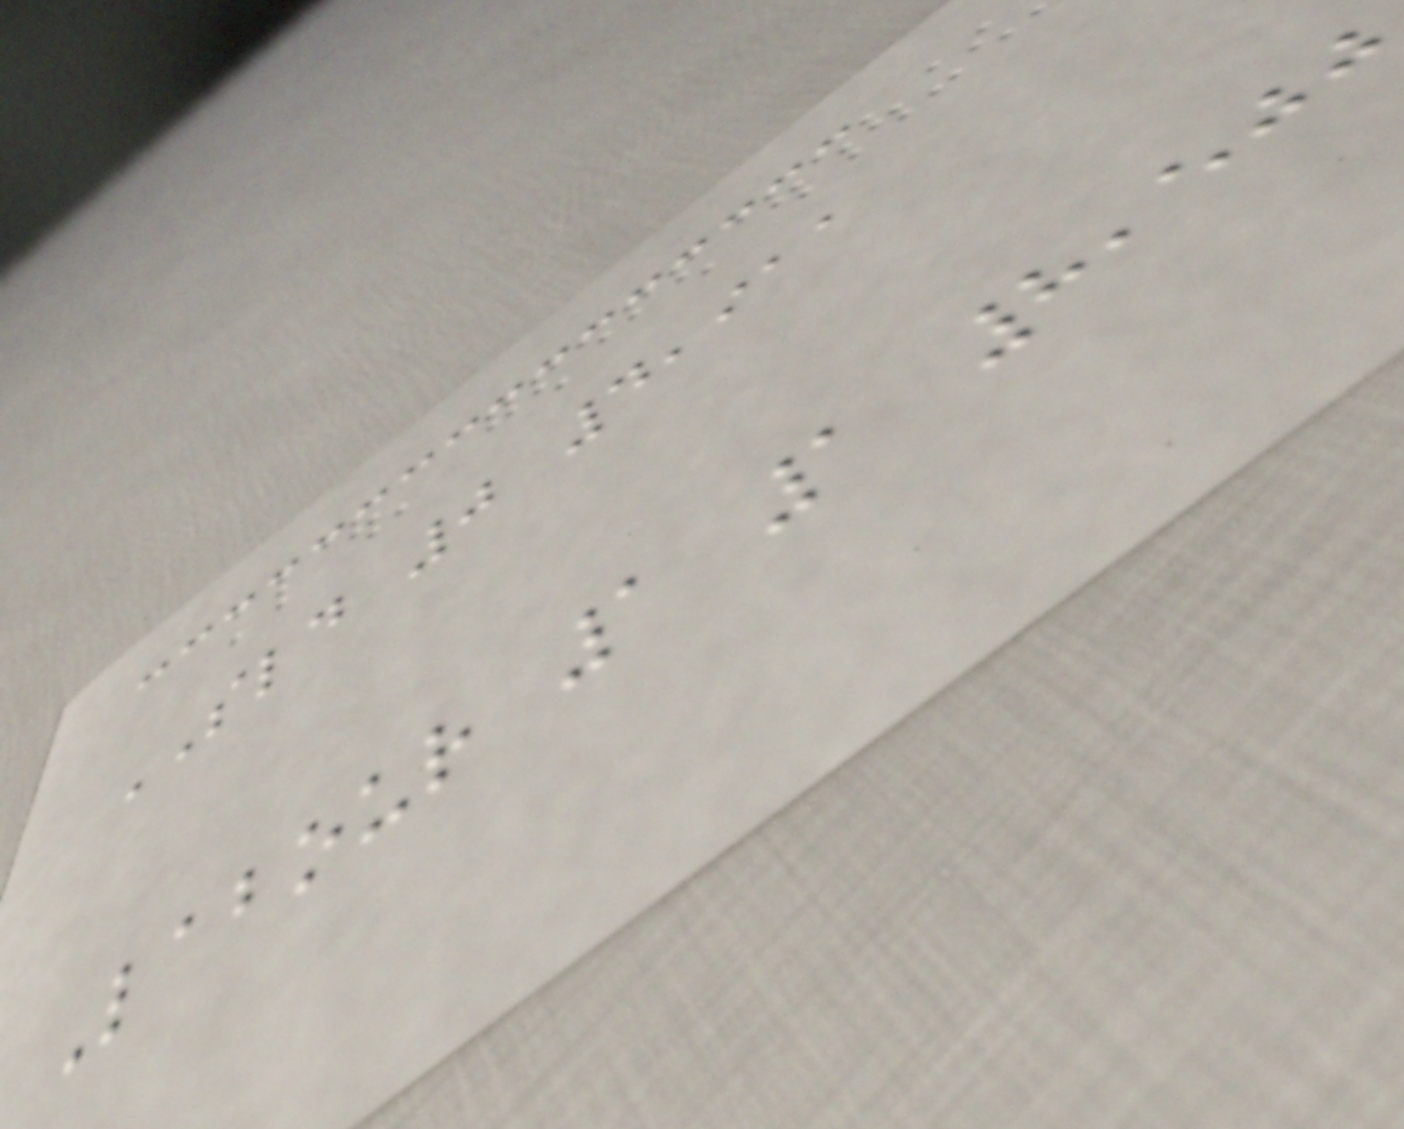SLD 0 4,911
Labour 1 1 8,500
